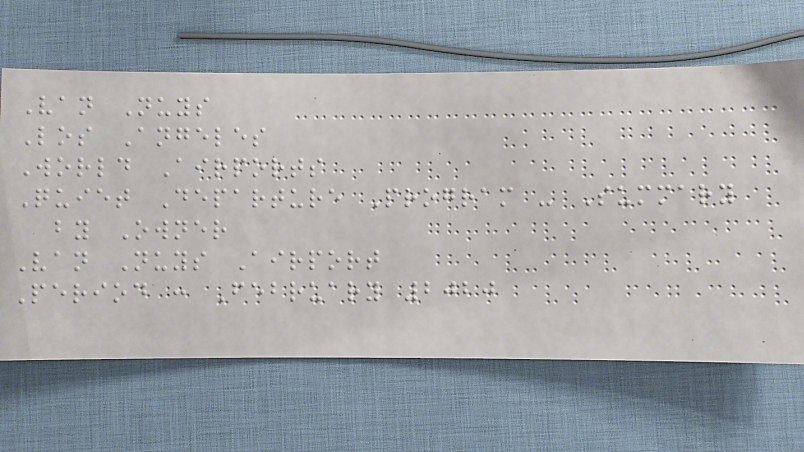Van Nuys
Los Angeles
World Airports
Quiet Departure Program - Summary
by Owner
Van Nuys Airport
Period : February 2020
